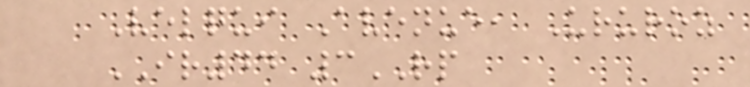Velqui Avenue, Ururoz
IR44 3RP
